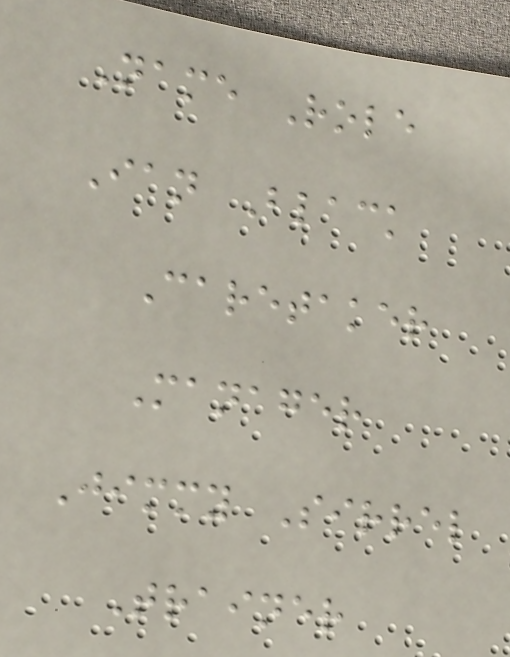Name Role
Ian Black
Caretaker
Manager
Jimmy Sirrel
Trainer
